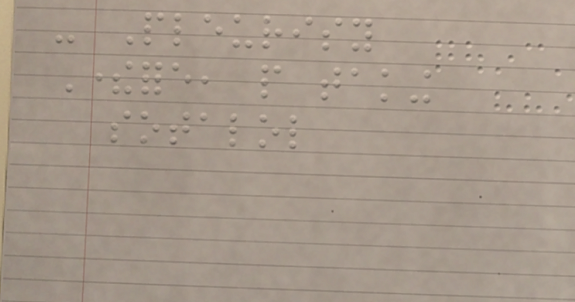- Pleurisy
Therefore, people taking
sotalol
